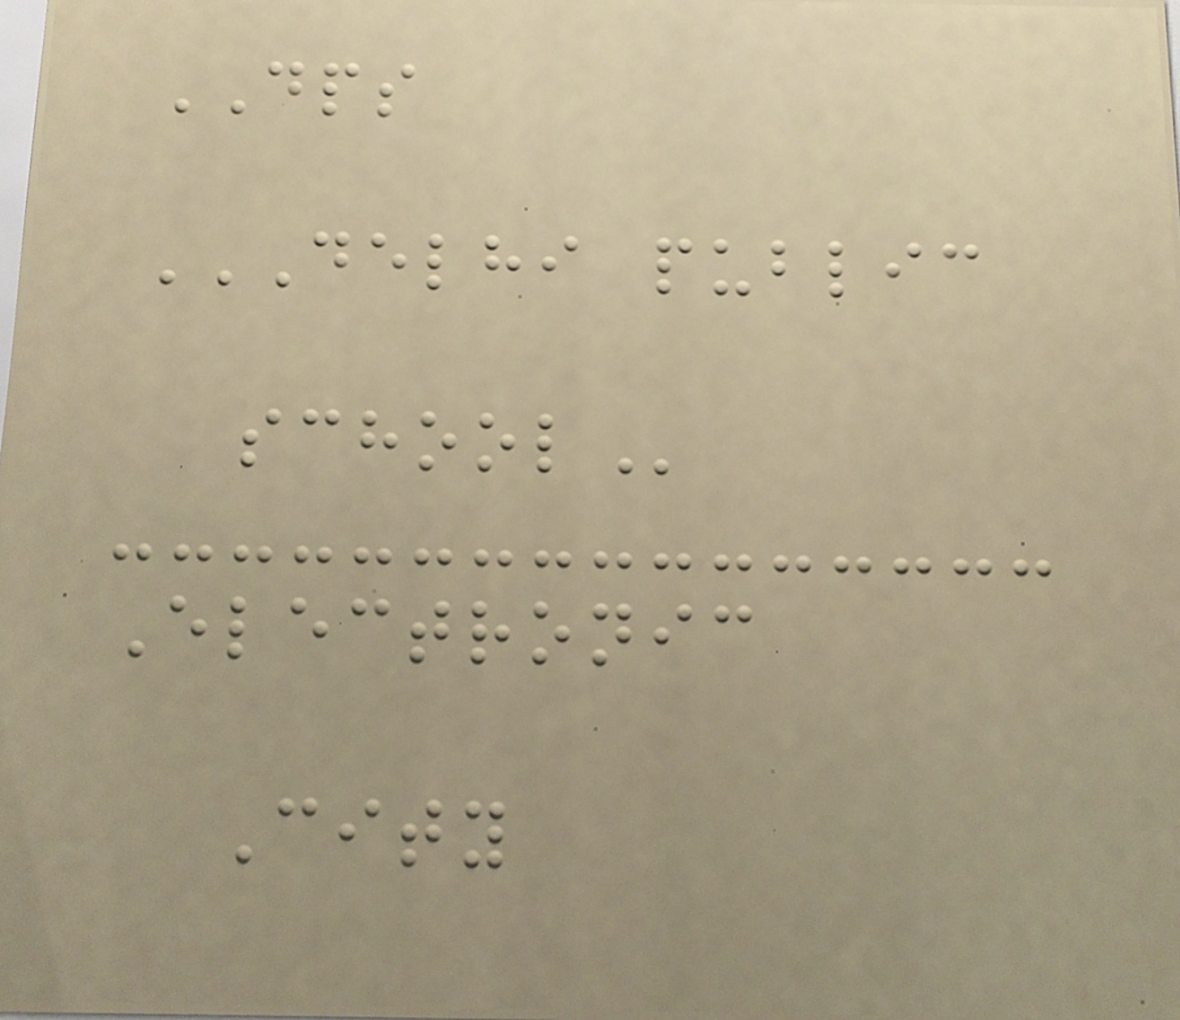DPS
DELHI PUBLIC
SCHOOL
Electronic
City
